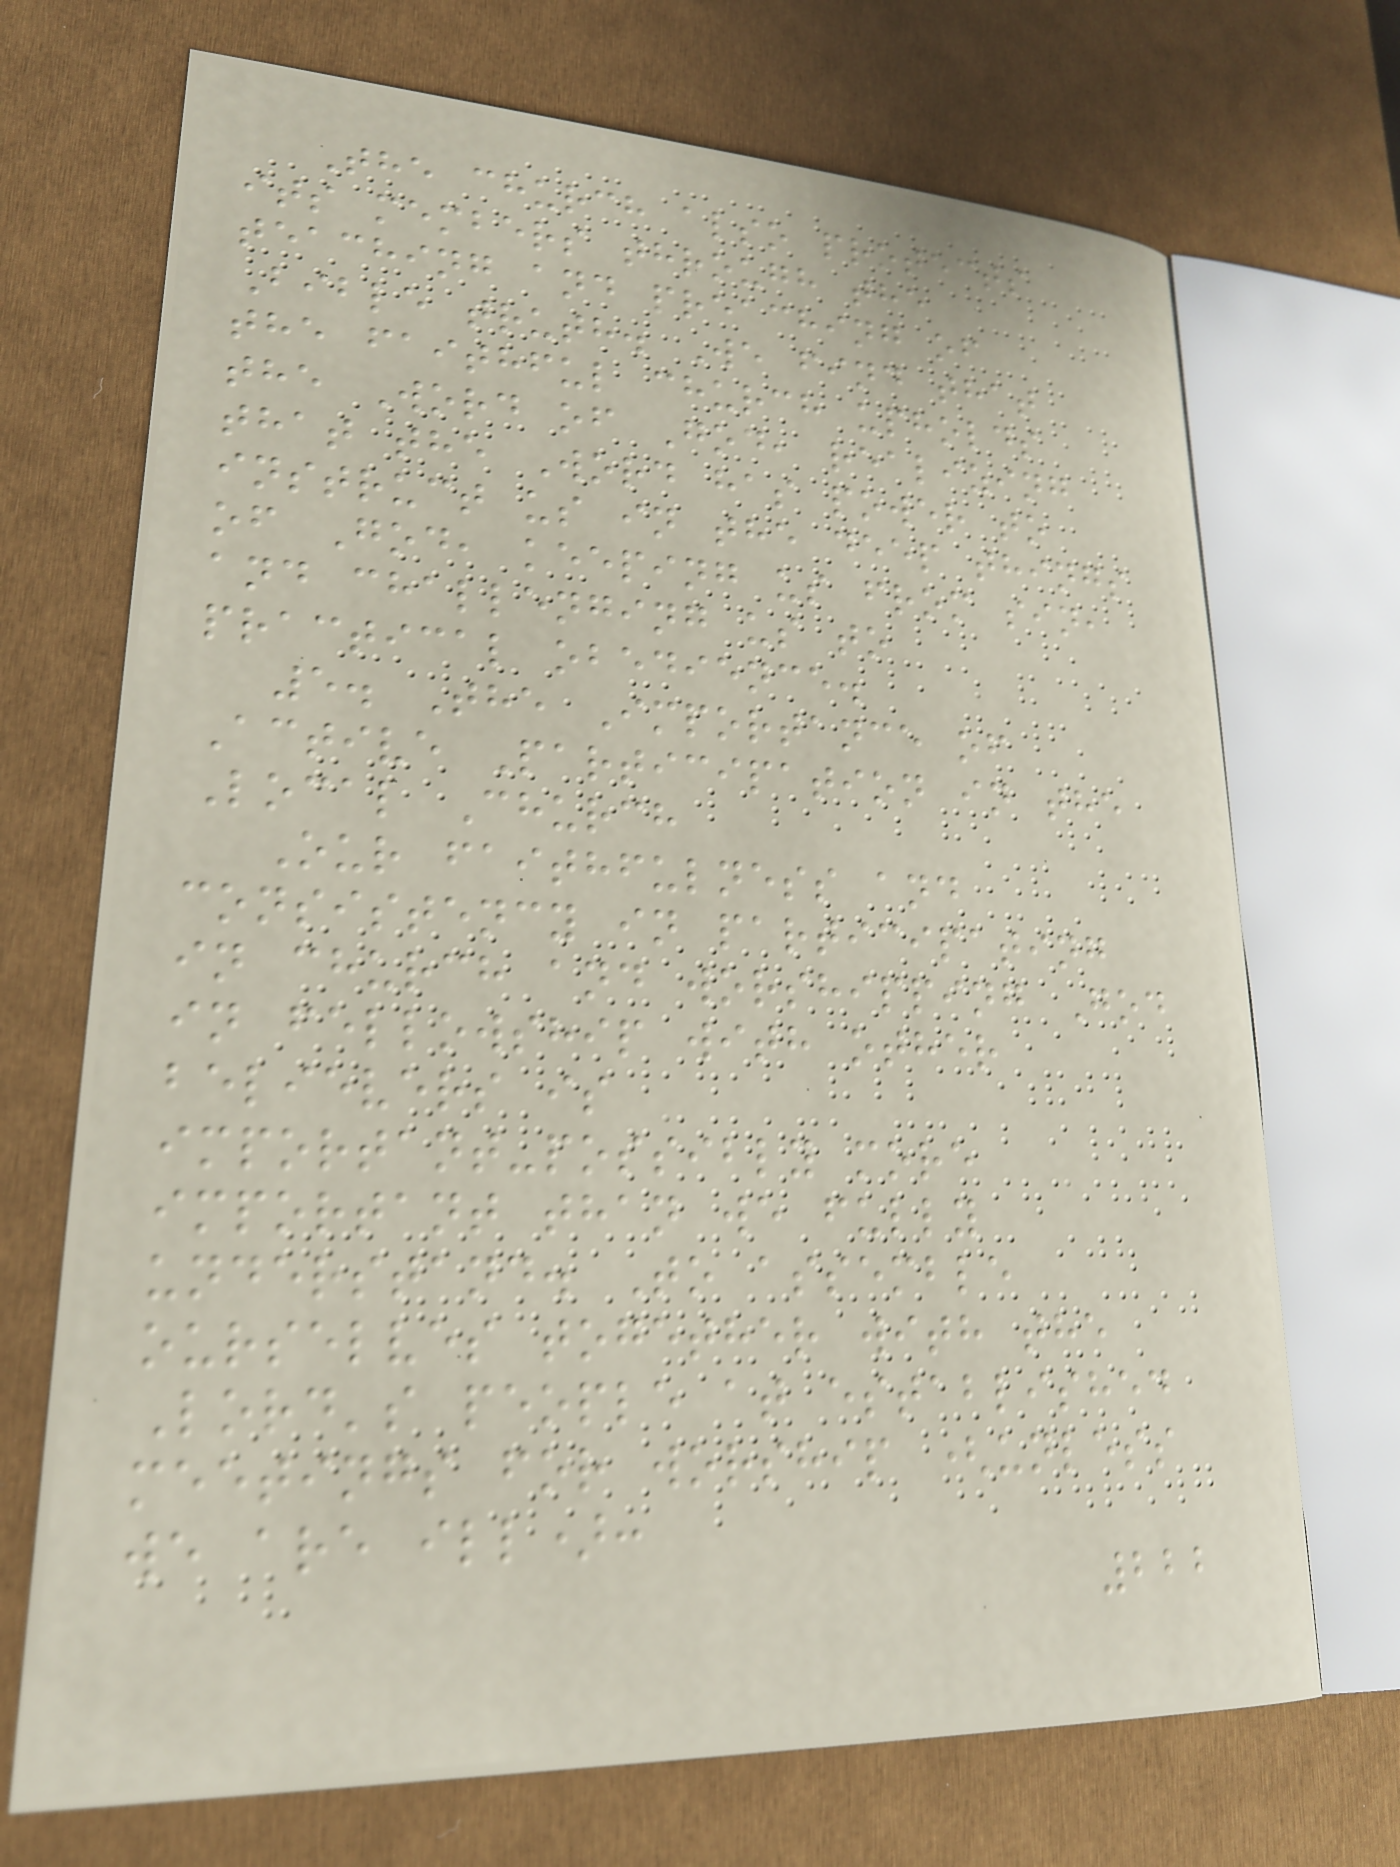The church also protects
its members through the
teaching and preaching of
Bible truth. We find that
the faithful church upholds
the Word of God, realizing
that the Word has power to
instruct us in the deep things
of God, keeping us from sin,
and challenging us to
practical obedience.
5. The Importance of
Active Participation in the
Local Church
Our faithfulness and
consistency in participating
in church and worshipping God
in fellowship with other
believers is
important-possibly more
important than we fully
understand. To assemble
ourselves together with the
Lord's people at established
meetings for worship (unless
we are ill):
222
